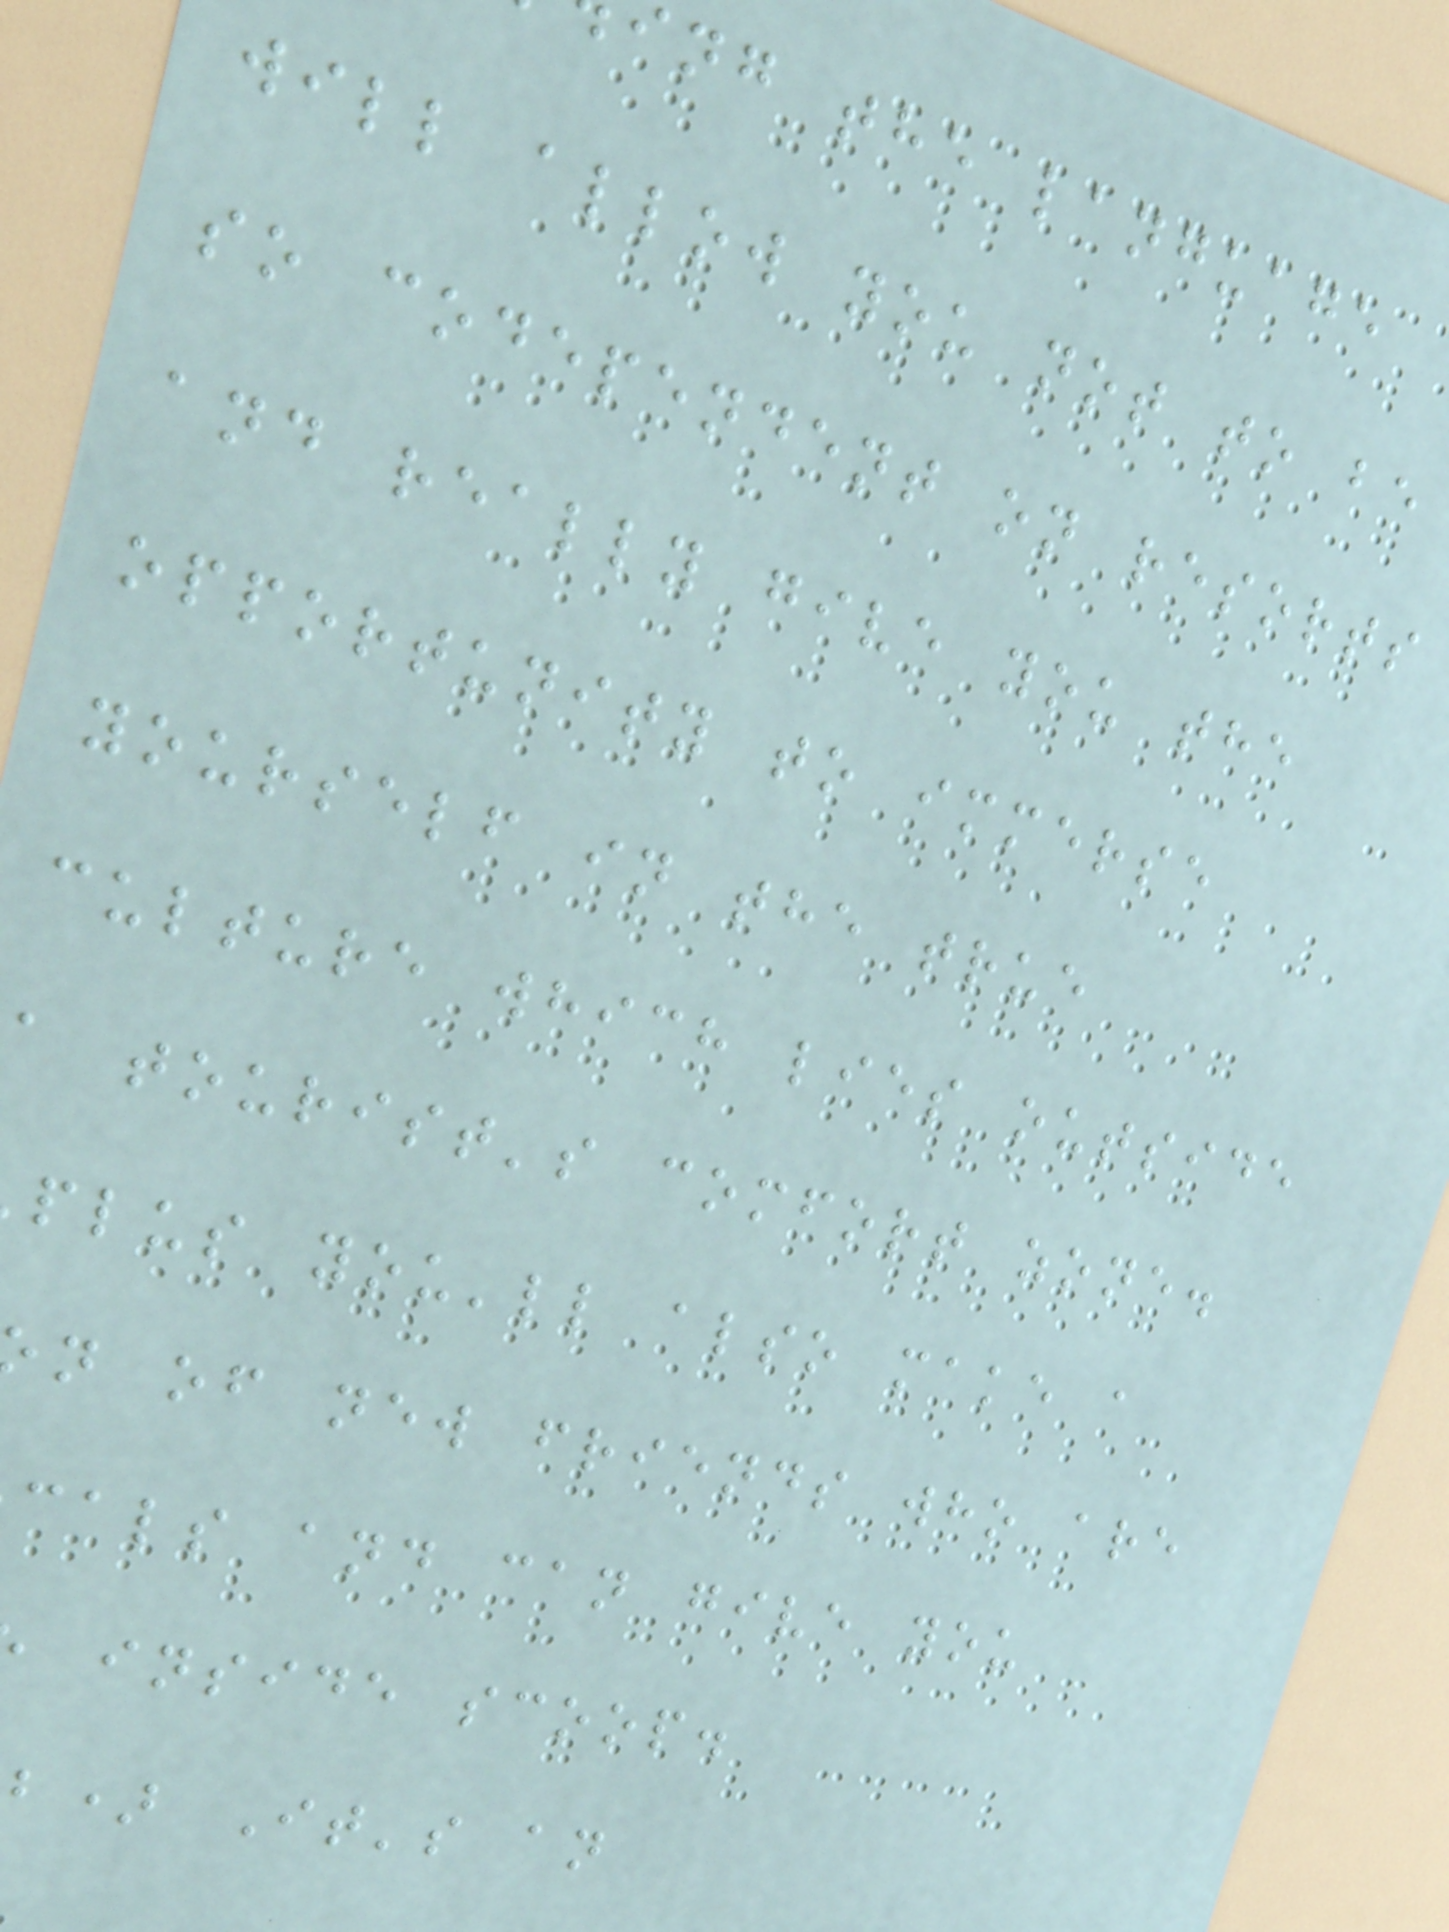ng the language
will allow you not to be
so codependent on resorts
and really give you the
opportunity to immerse
yourself in the true
culture which lies outside
a tourist's comfort zone.
plus you'll also make a
n of new friends who are
cals and can give you
inside scoop.
b) It's an
